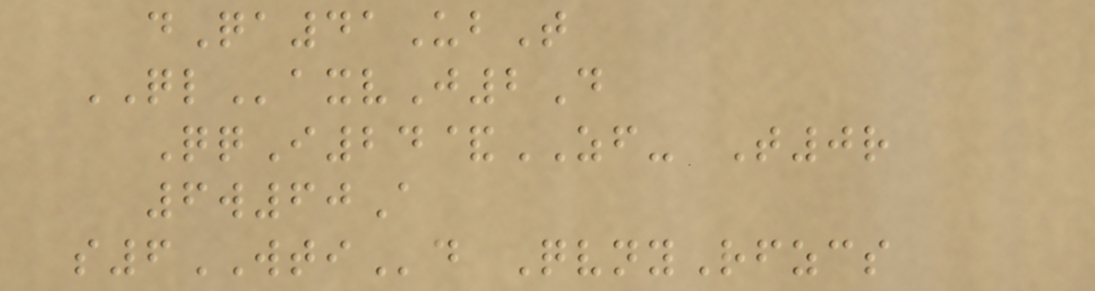dQa41UbT
QLaxvJ2D
QqI24&ZF- T0r
6w60A
s6WTId QvnyRfzcs
